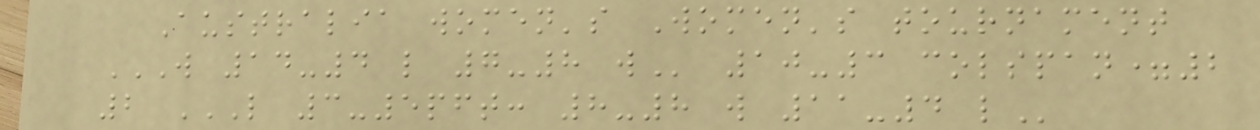Australia women's Women's tournament
W 14-4 L 7-8 W 10-3 colspan=2
2 L 3-5PFT: 8-8 W 11-4 L
